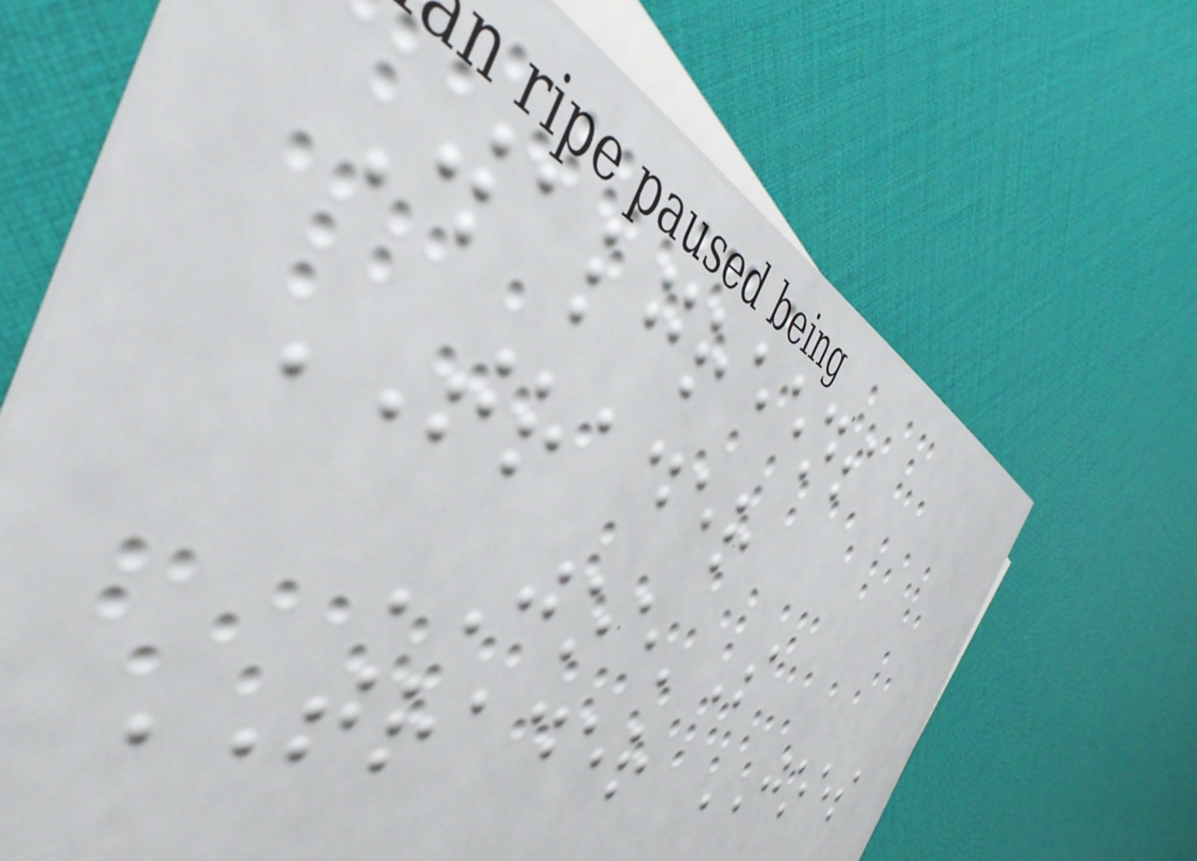Walgreens
TRADER
JOE'S
TRADER JOES
